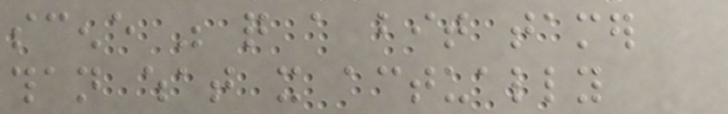scene was quite a bit tamer
than what it actually
